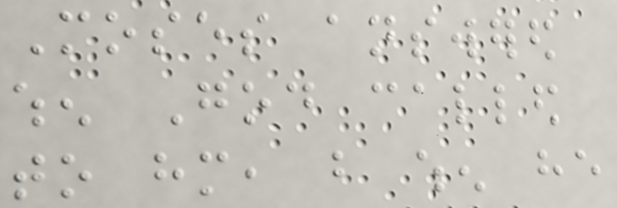Moses answered
when God called
to him, but when he
